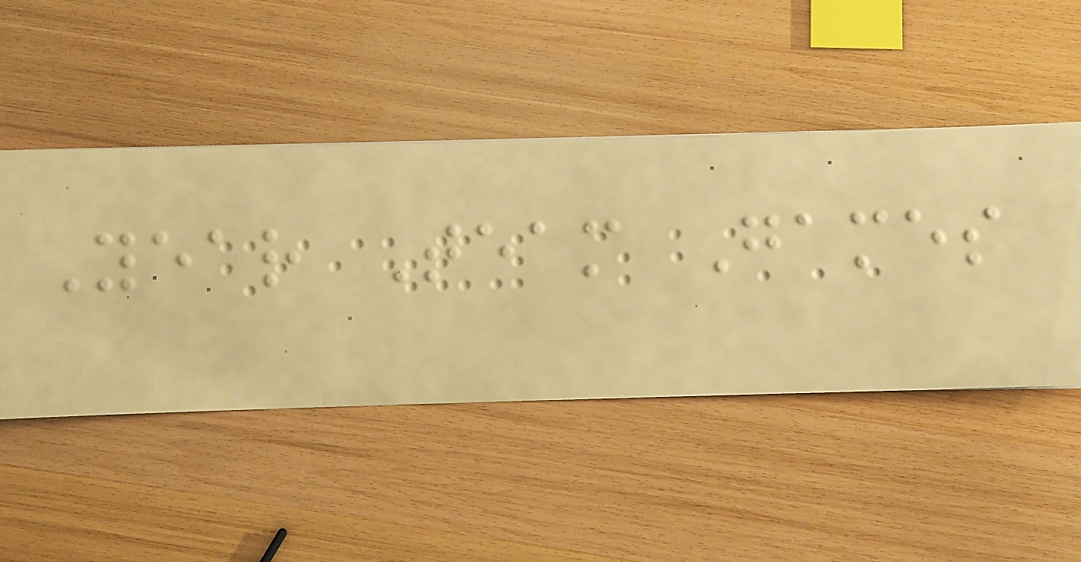Year Team Games
